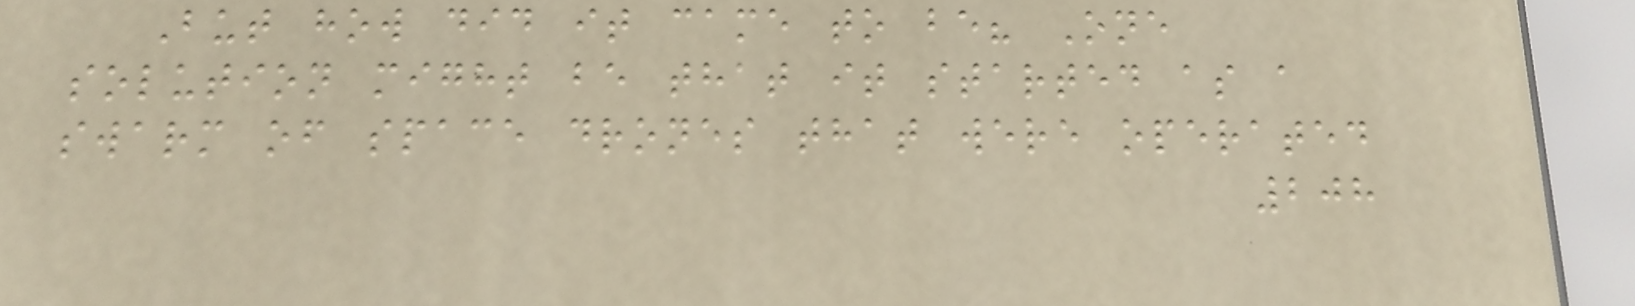But how did it came to be? One
solution might be that it started as a
swarm of space drones that were operated
208
